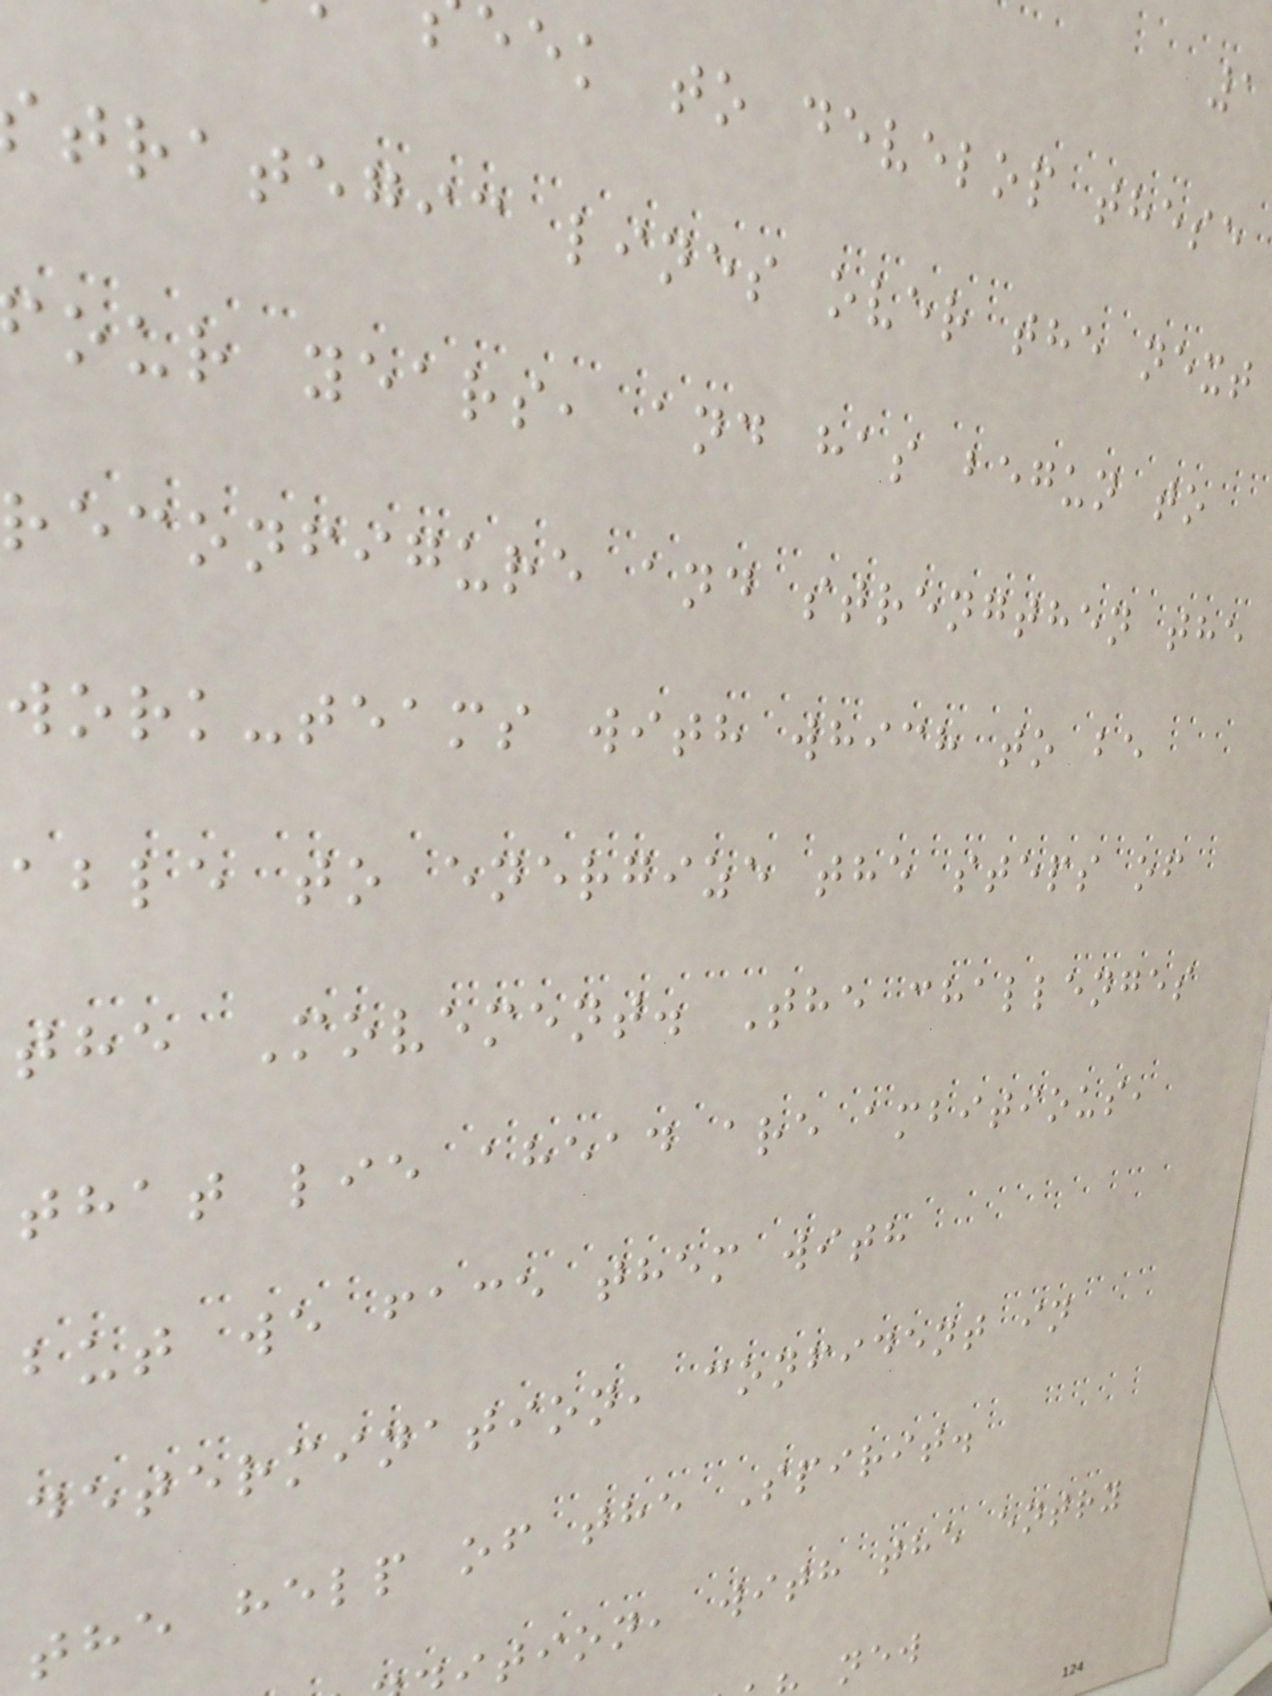eek to develop these
trategic lines over the next
our years, and has begun to
reconfigure and strengthen the
work-teams with which to be
able to energize the steps of
the Movement. The challenges
that lie ahead are ambitious,
but we face them with
determination, confident in
the help of the Spirit.
tion, with the entry
